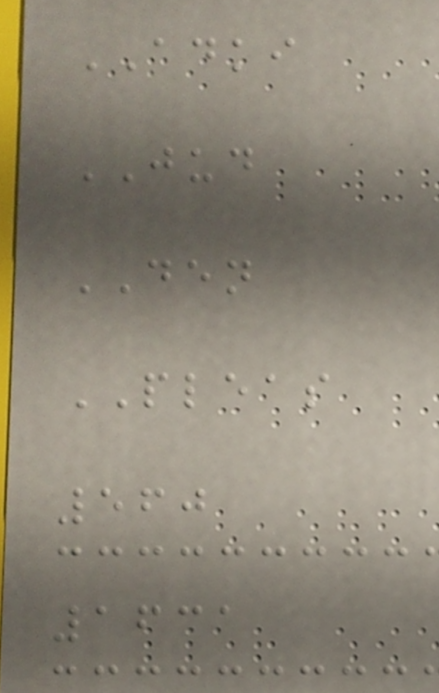ADKI
JUD
DEN
PLEAS
560
1631
